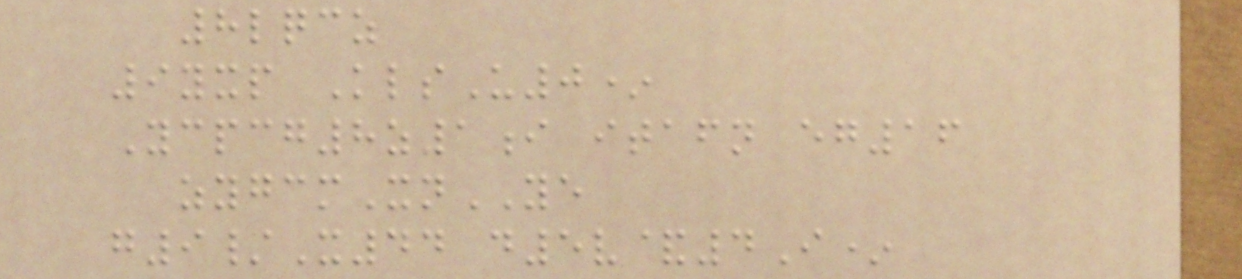8lqcz
9yxp KlsU0*
Ycpcg8z1i itafn eg16
zygcmXnYE
g9/X44 d5v&4I*
